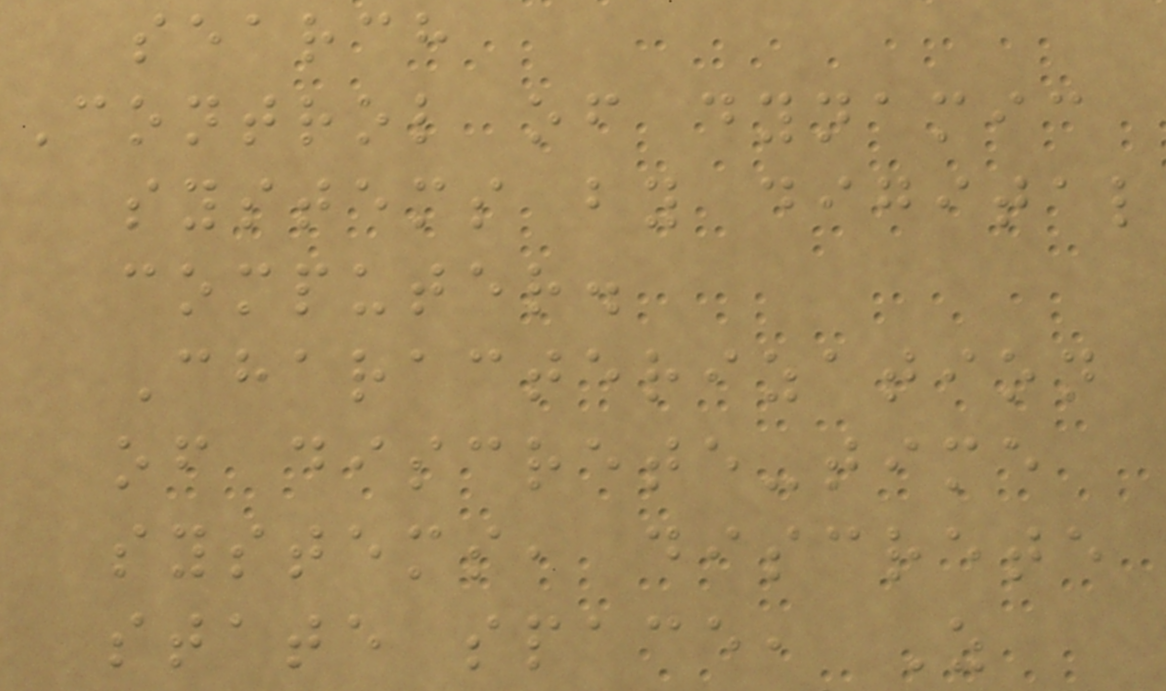search
Control of dynamic
systems by digital
computer.
Characterization
of discrete-time
systems, discrete
state space, Z
